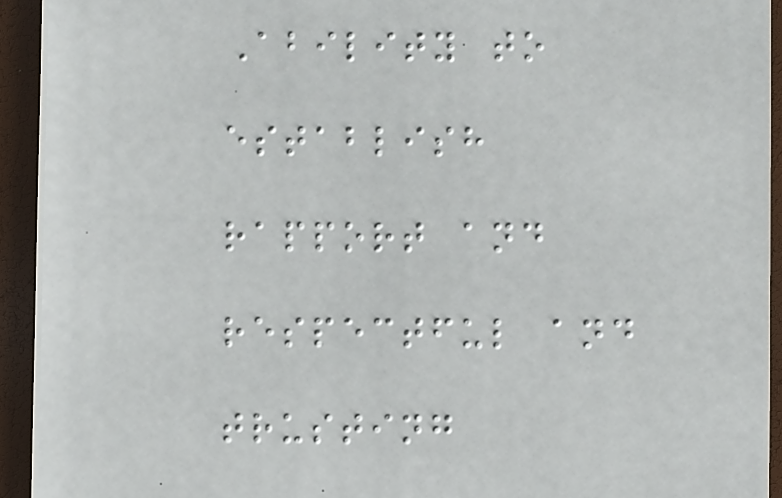Ability to
establish
rapport and
respectful and
trusting
